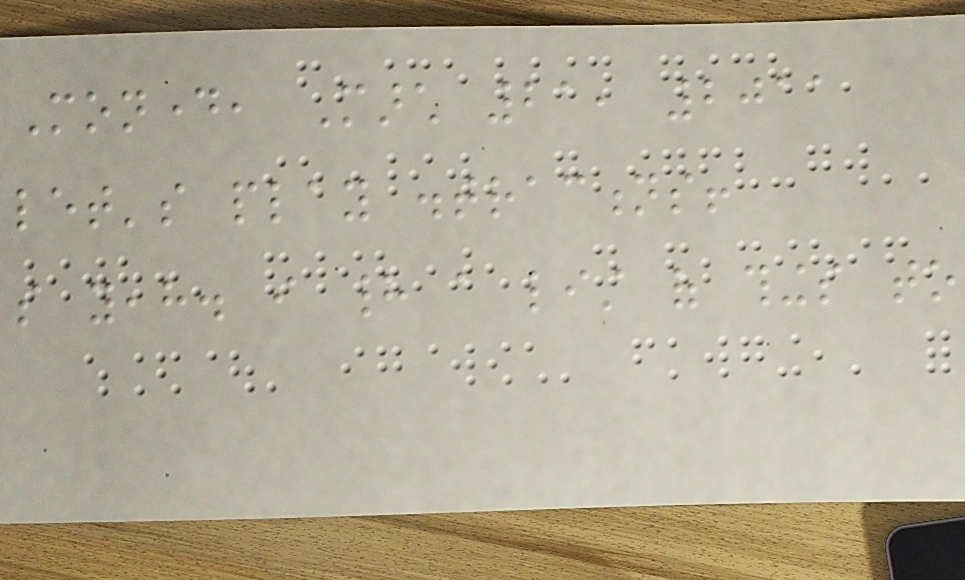Monday, March 21, 2011
let's play distractions!
so yeah. i had a list of things to
